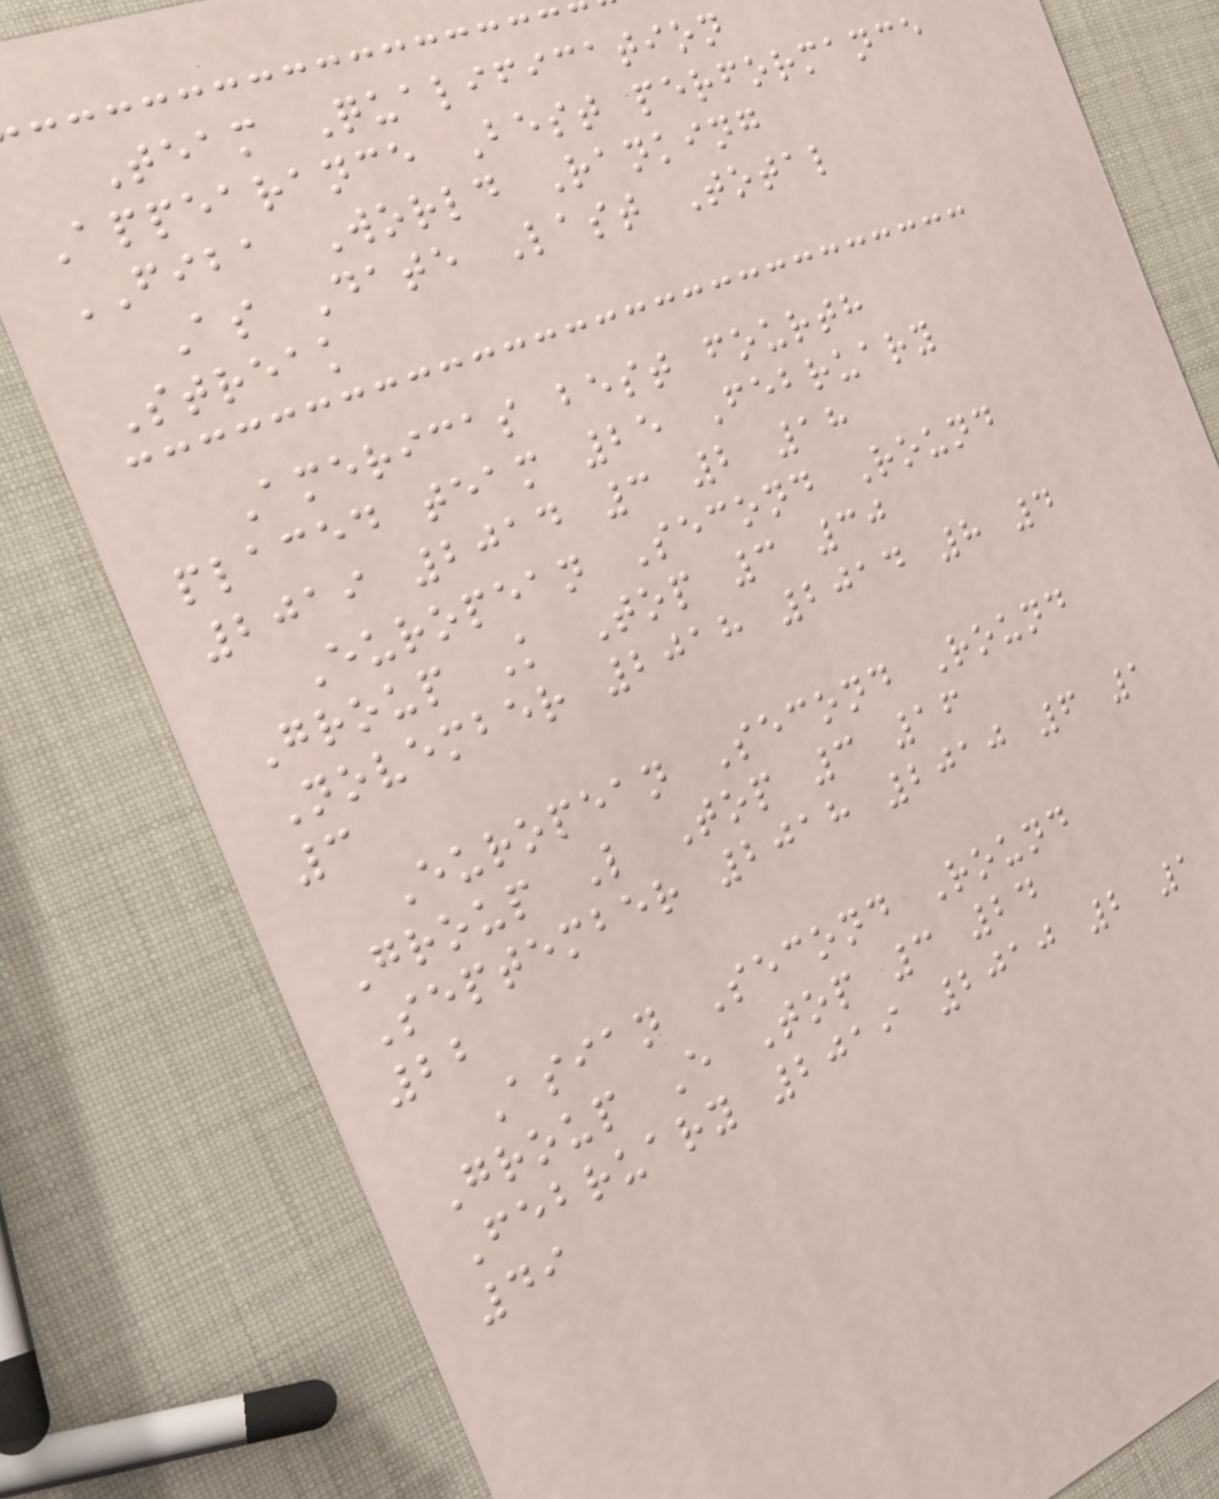Team Qualification
Appearance Best performance
FIBA World Ranking
As Date Last Total
Streak
Americas best fourth
placed team 25 February
2019 2014 3 2 18
European Second Round
Group K Top 3 30
November 2018 2014 8 4
3
European Second Round
Group L Top 3 16
September 2018 2010 6 1
22
Asian Second Round
Group E Top 3 24
February 2019 2010 2 1
49
